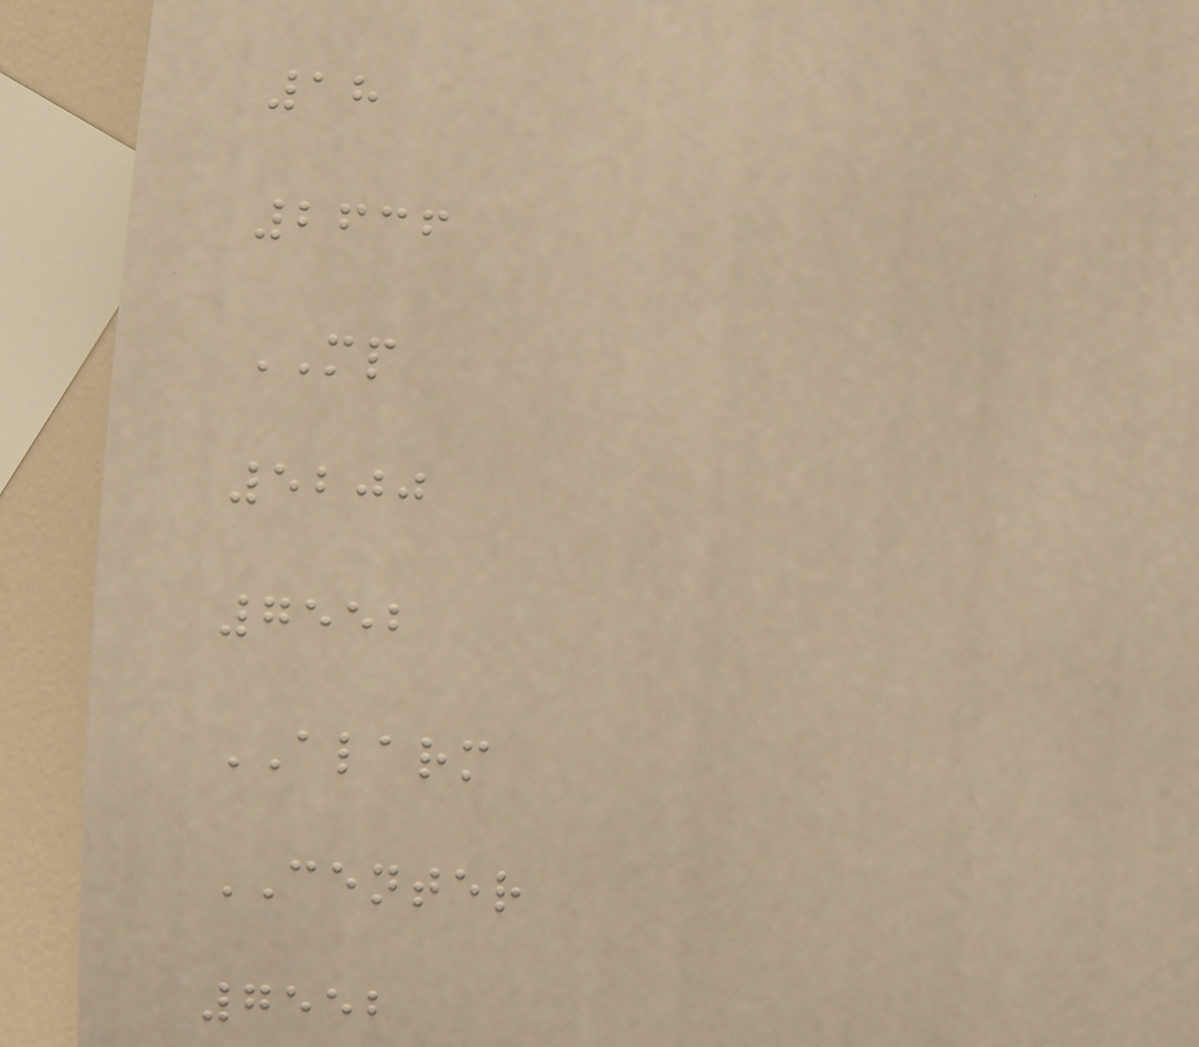18
2636
MP
5200
7552
ALARM
CENTER
7552
